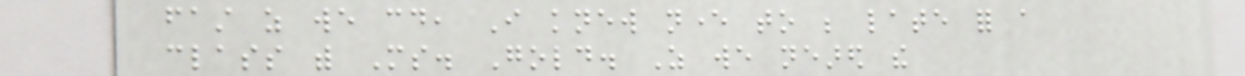fast as we could, I knew never to be late for a
class with Ms. Gold. As we neared the
